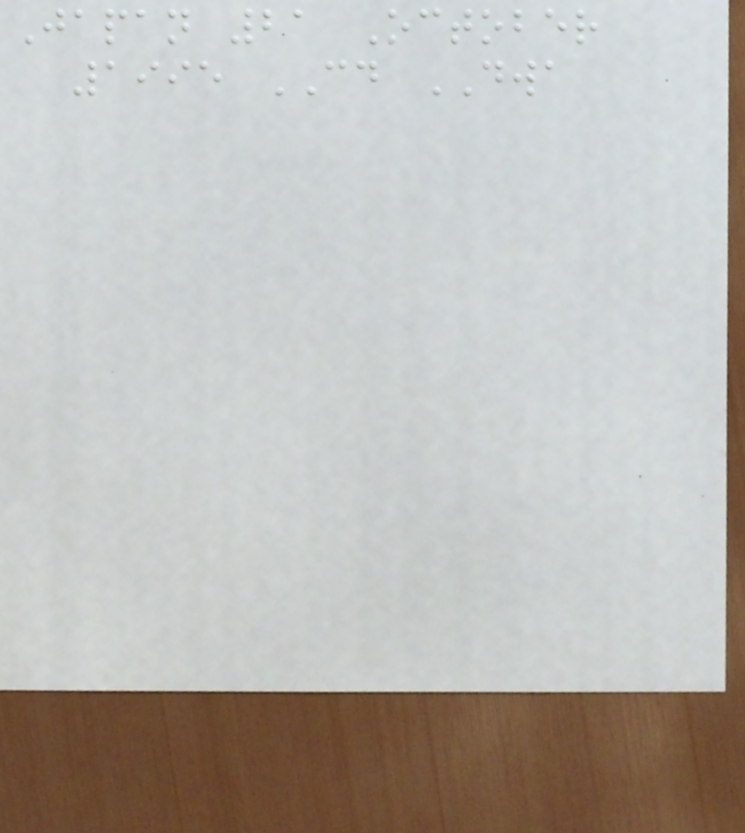Japan 21 October
1995 CD DWA
